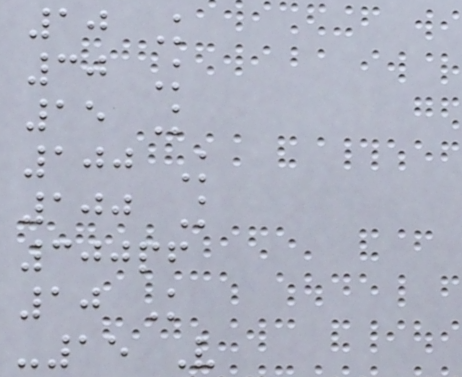10 K
30 K
15 K
100 K
100 K
300pf
10 K
-15 V
